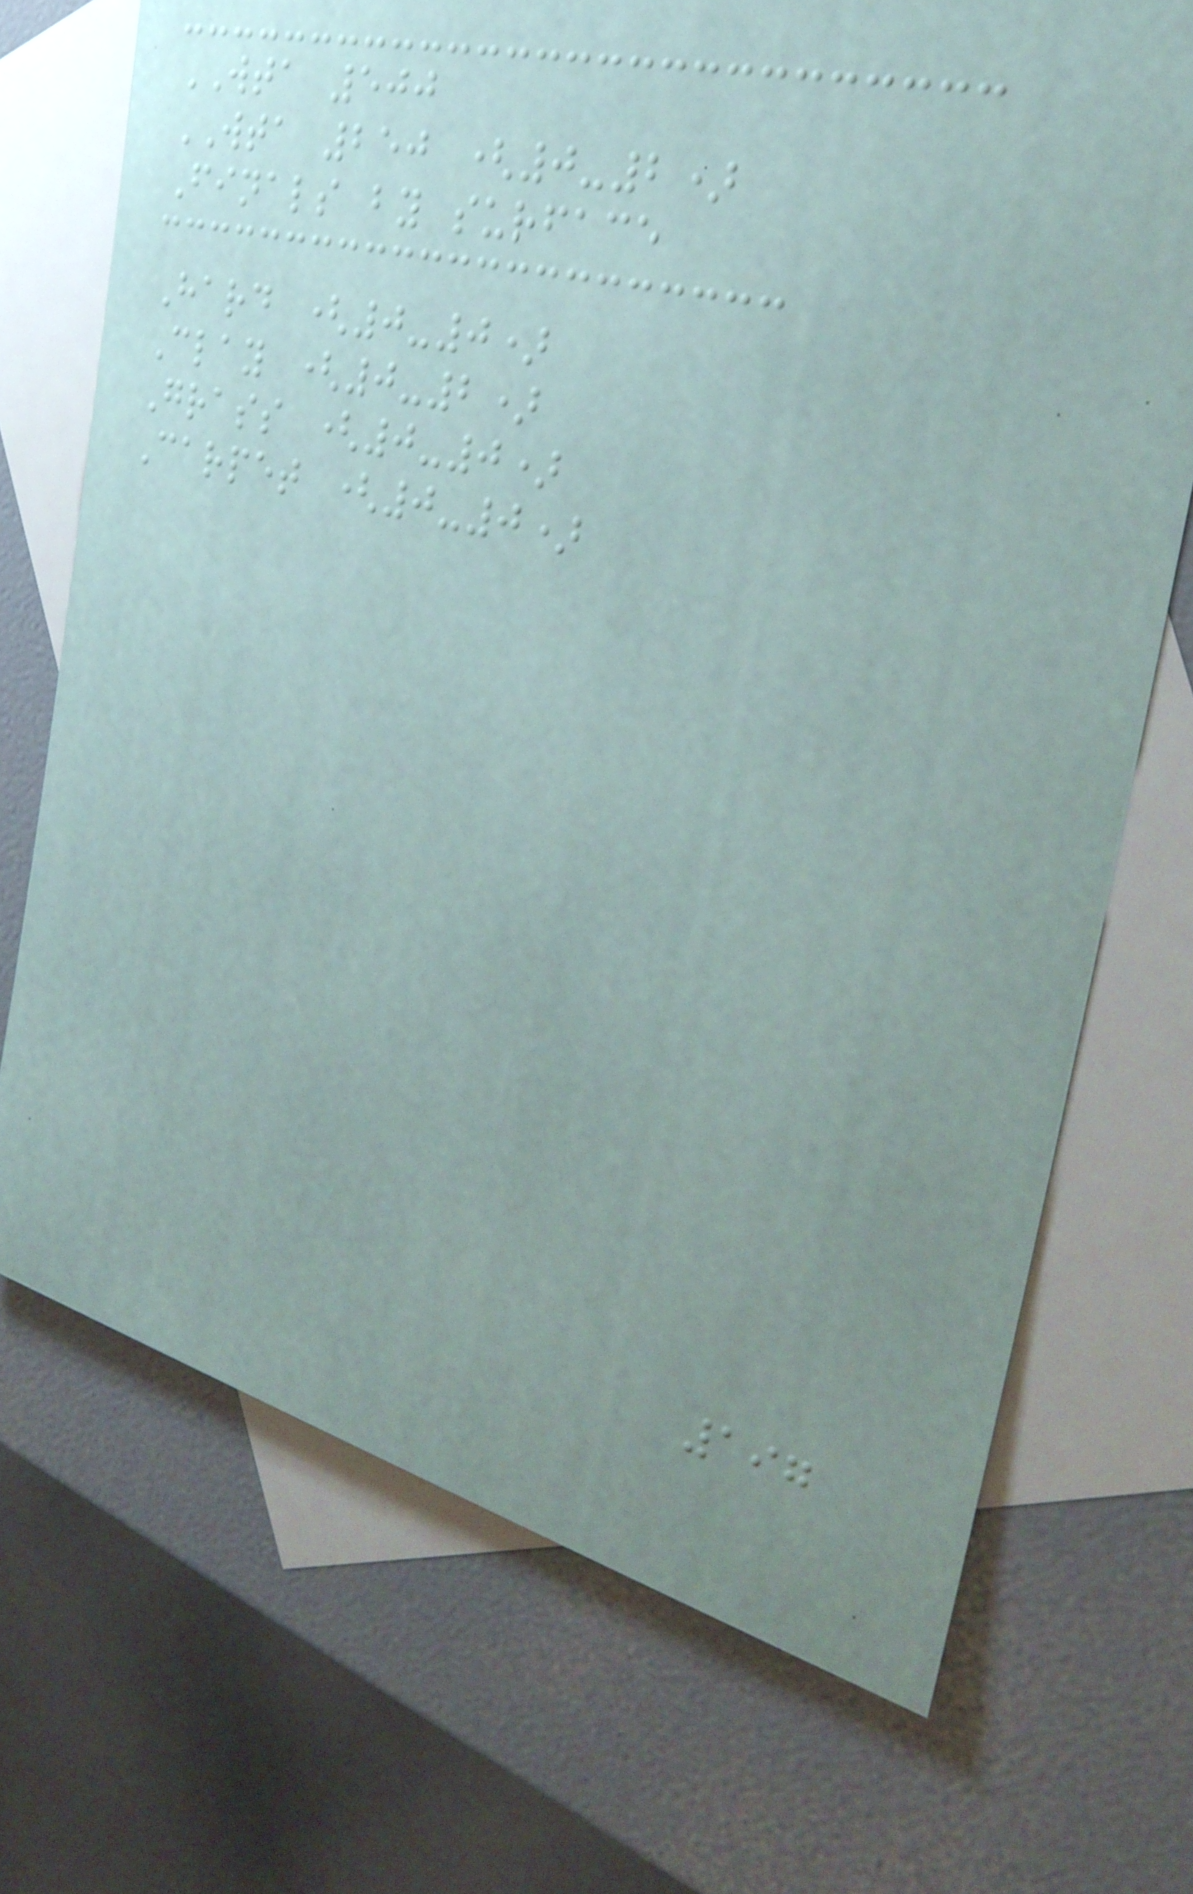WTA 500
WTA 250 (0-2)
Finals by surface
Hard (0-0)
Clay (0-2)
Grass (0-0)
Carpet (0-0)
197
